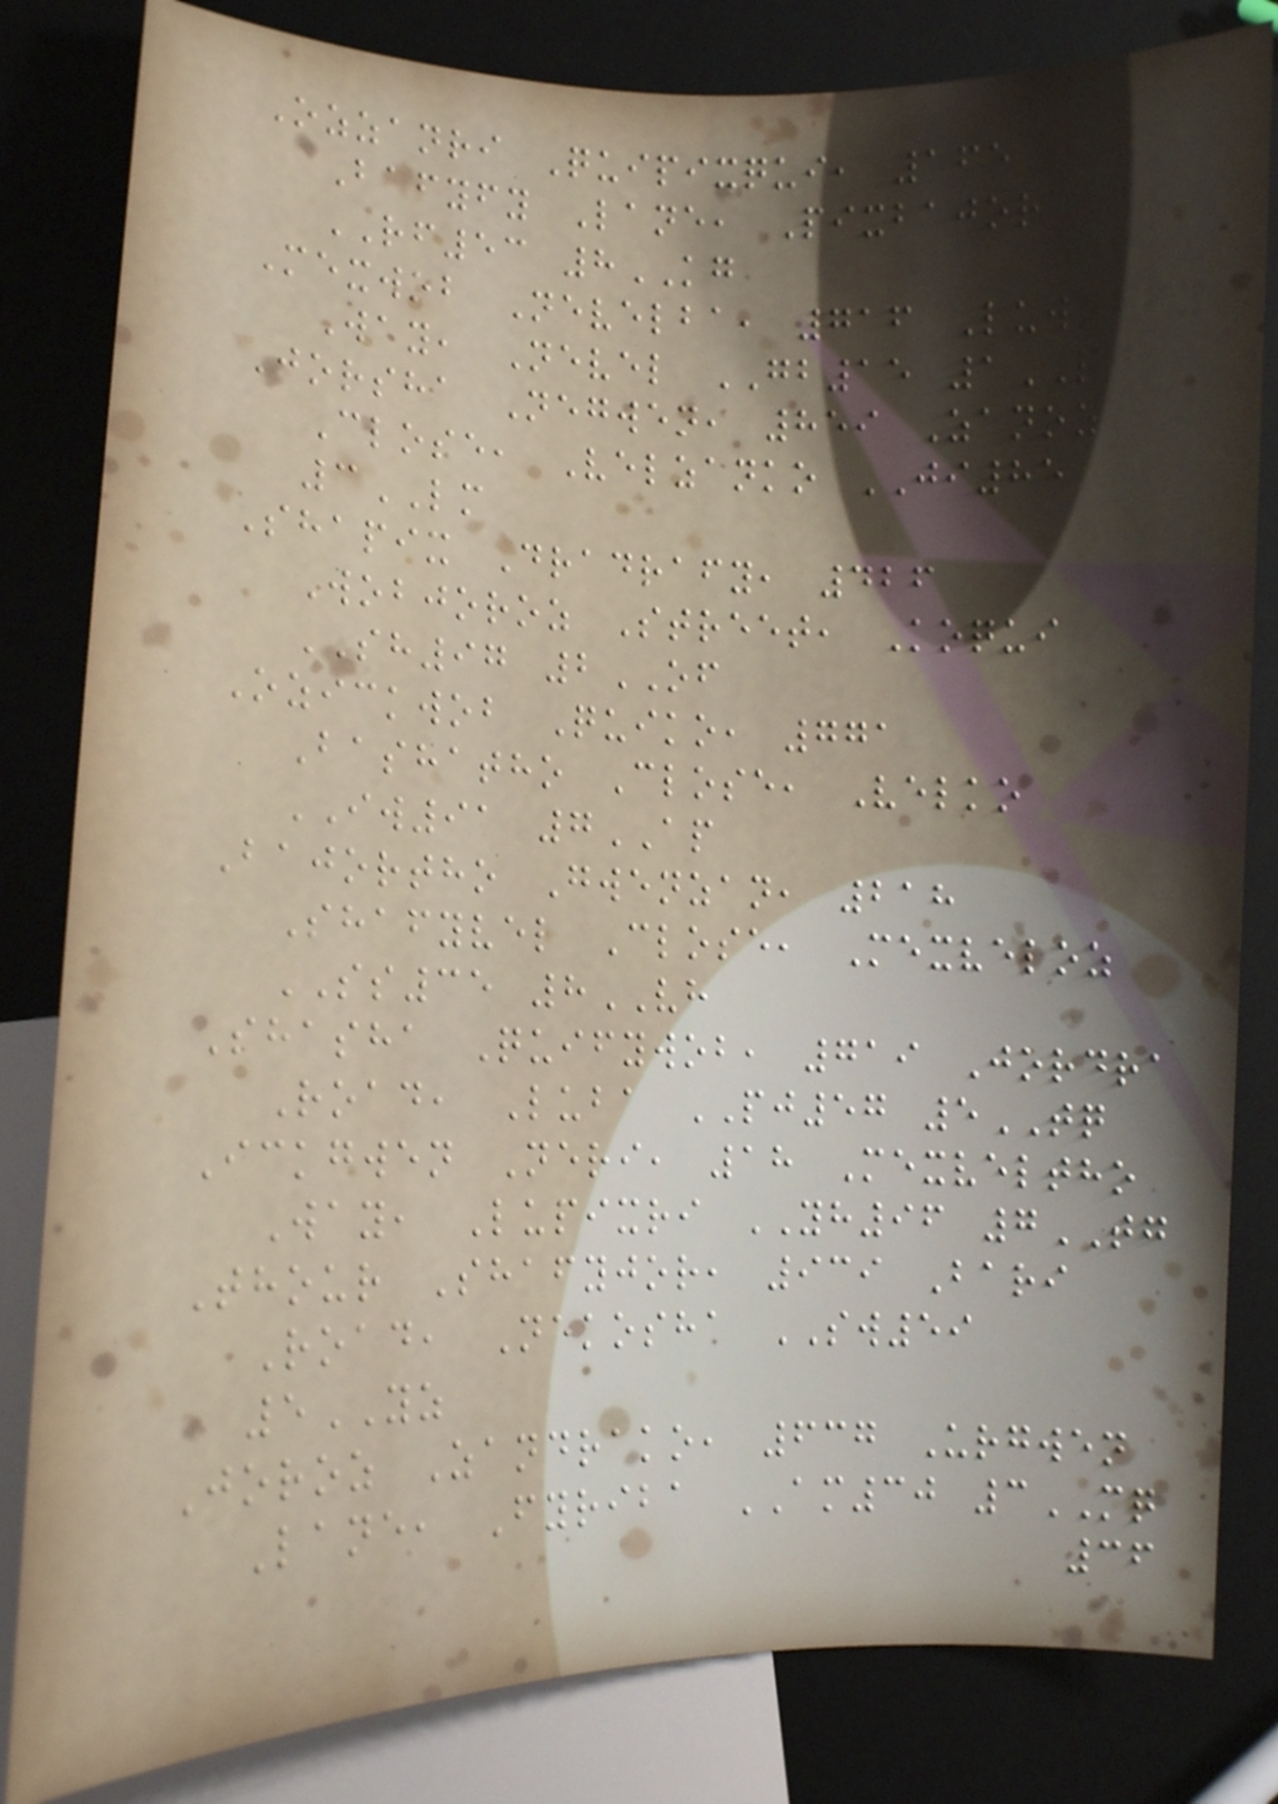Ozzanri Quipixqui, 165
Bafyfy Lane, Pixbajor
RF53 8KG
Mexwob Nevelba, 716 Luwobfy
Way, Nevel GB15 1QJ
Jorsha Negwen, 859 Zanoz
Close, Velzanko JI85
3LM
Shapix Dradrafy, 426
Wobjoroz Street, Koqui
SH97 2OF
Ozickwob Quiko, 771
Bashatho Close, Velko
IW91 7AP
Bajortho Gwenzan, 218
Shafyvel Close, Mexveloz
SS35 8VH
Shasha Quifywob, 719 Jordra
Road, Luba PJ57 5TQ
Ickgwen Neri, 18 Mexveltho
Way, Lupixri YH96 7TG
Thour Shafyjor, 939 Bari
Road, Nekosha SW59
5YZ
Joroz Zandrako, 637 Urgwen
Lane, Fyriba AM30 3MQ
36
